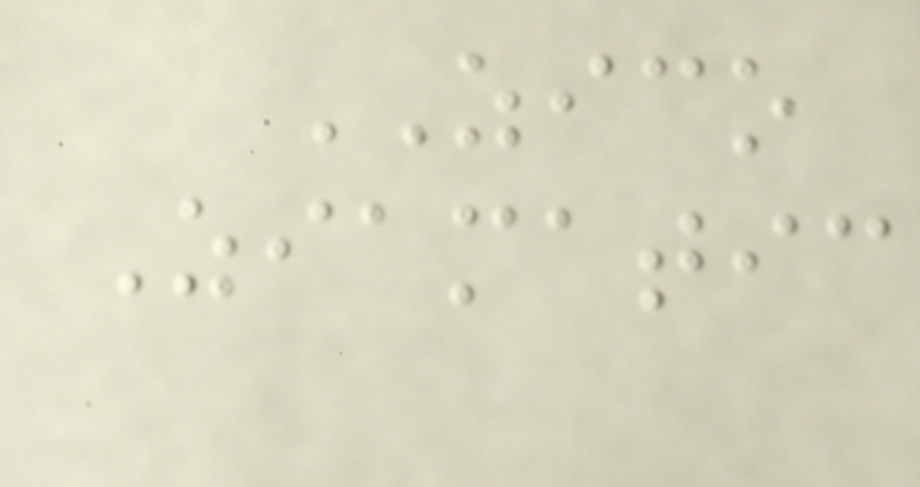ZICO
Ziamatic
